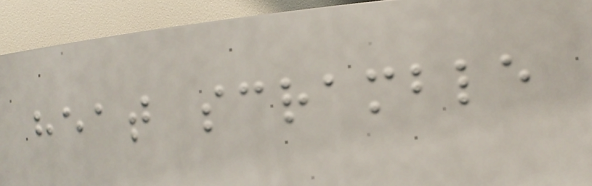heat scramble
